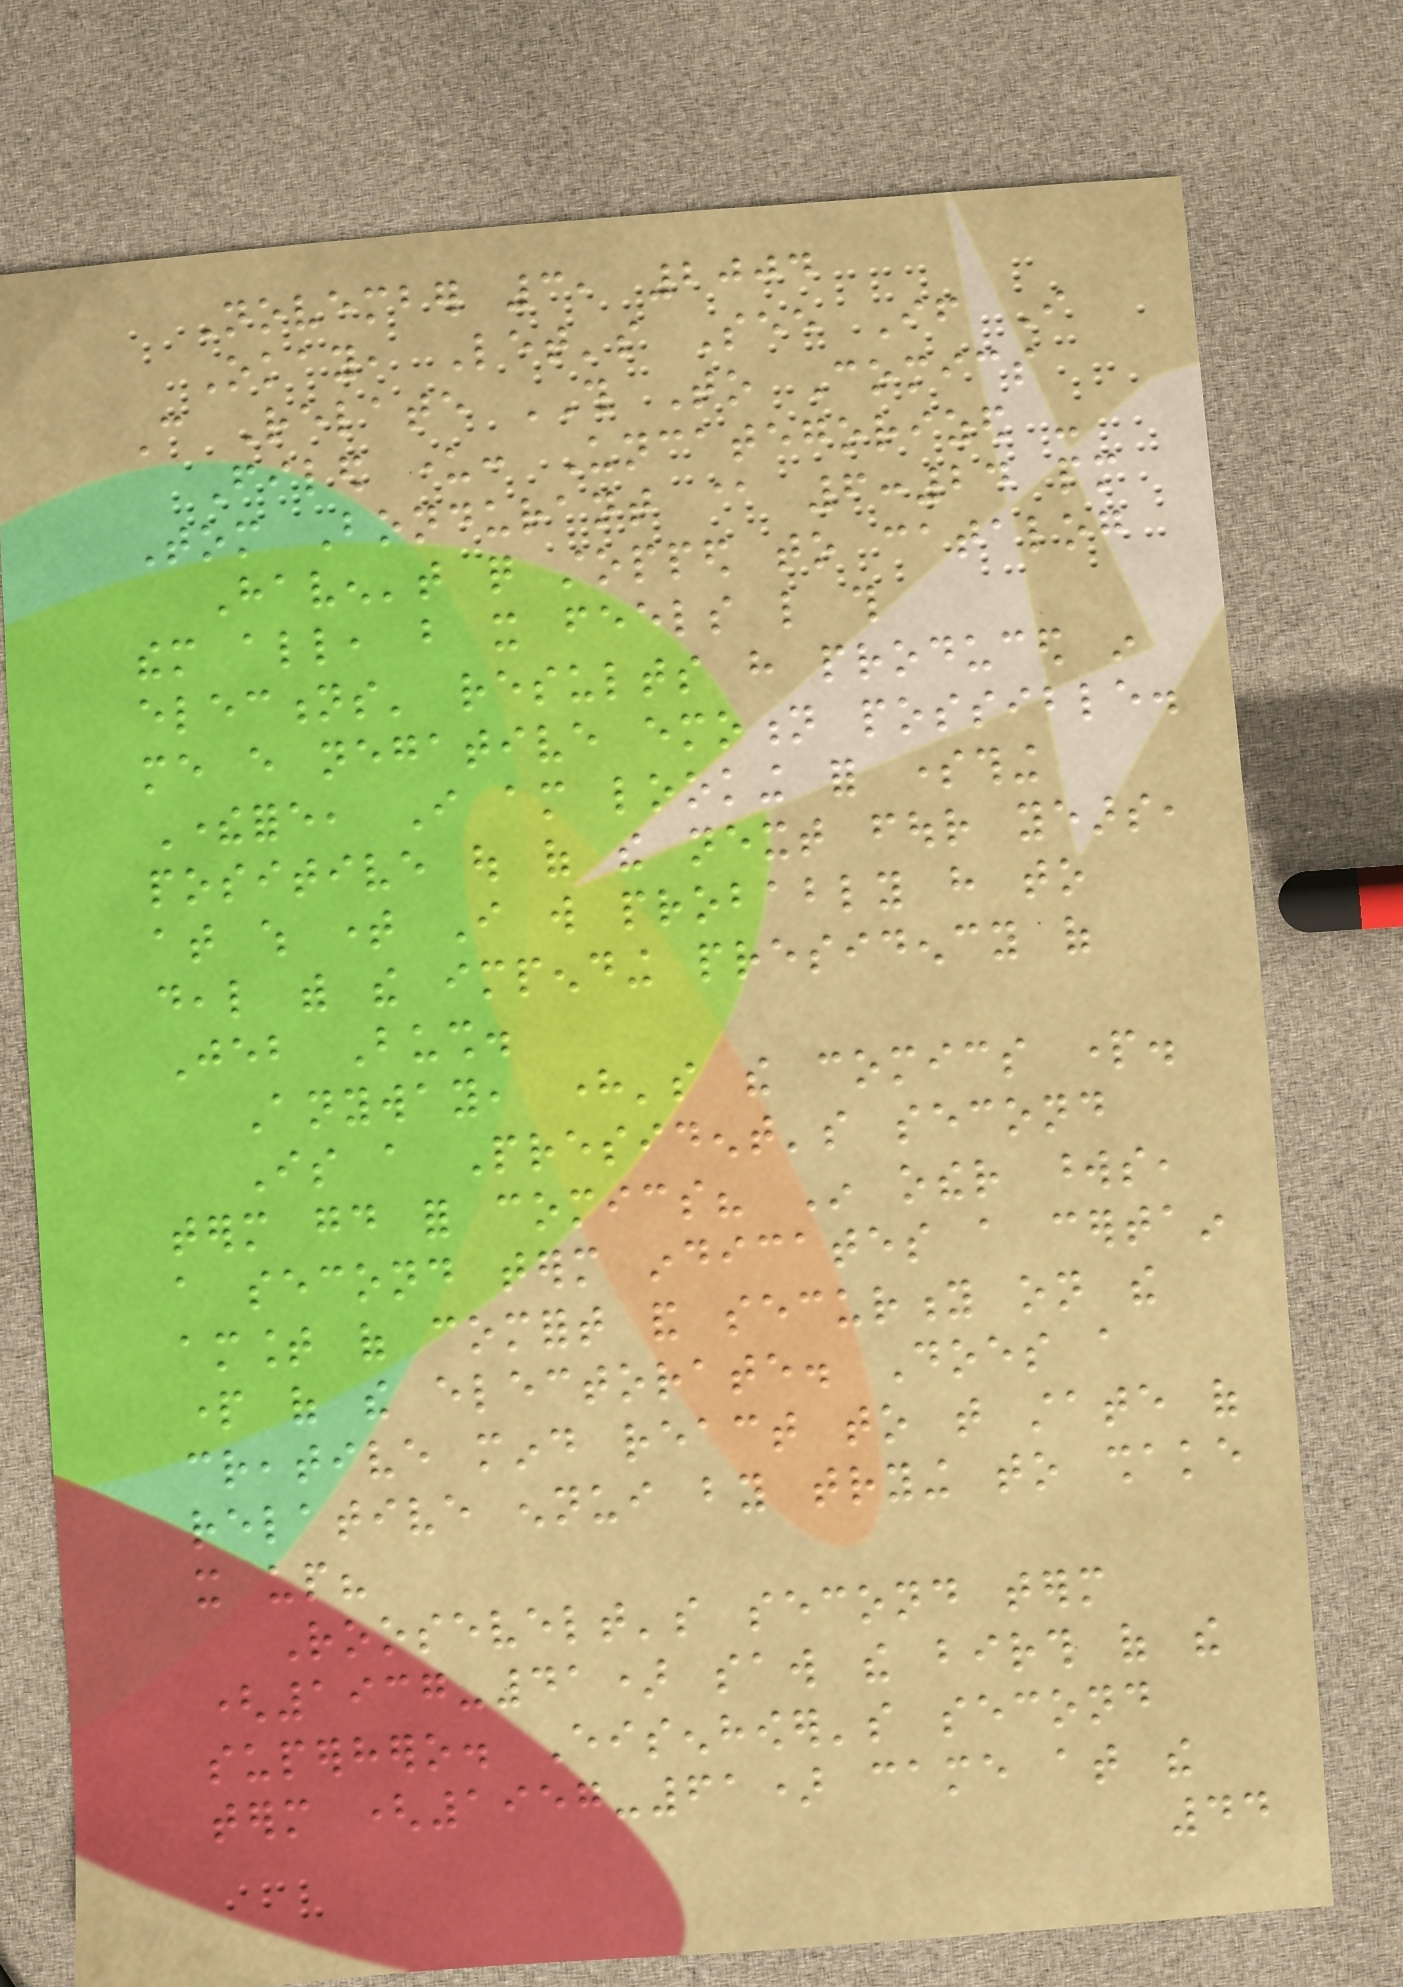November 3, 2004
Okay, Let's See If I
Can Relate THIS To Comics
Filed under: Uncategorized -
Tom Bondurant @ 6:24 pm
Haven't quite stopped to catalog
them all, but it feels like this
elections' results have produced in
me every negative emotion possible.
Therefore, I am looking for something
positive out of the next four years,
at which time I will probably have to
deal with the impending presidency of
Jeb Bush.
Anyway, here's the comics part.
Is a President's second
term good for comics? In other words,
a second term indicates a certain
amount of comfort and security on the
part of the electorate. Does a
creative mind react to that state of
relative ennui by trying to shake
it up?
Roosevelt's second term
(1937-41) saw the birth of the
superhero. Eisenhower's second
term (1957-61) came at the
44
